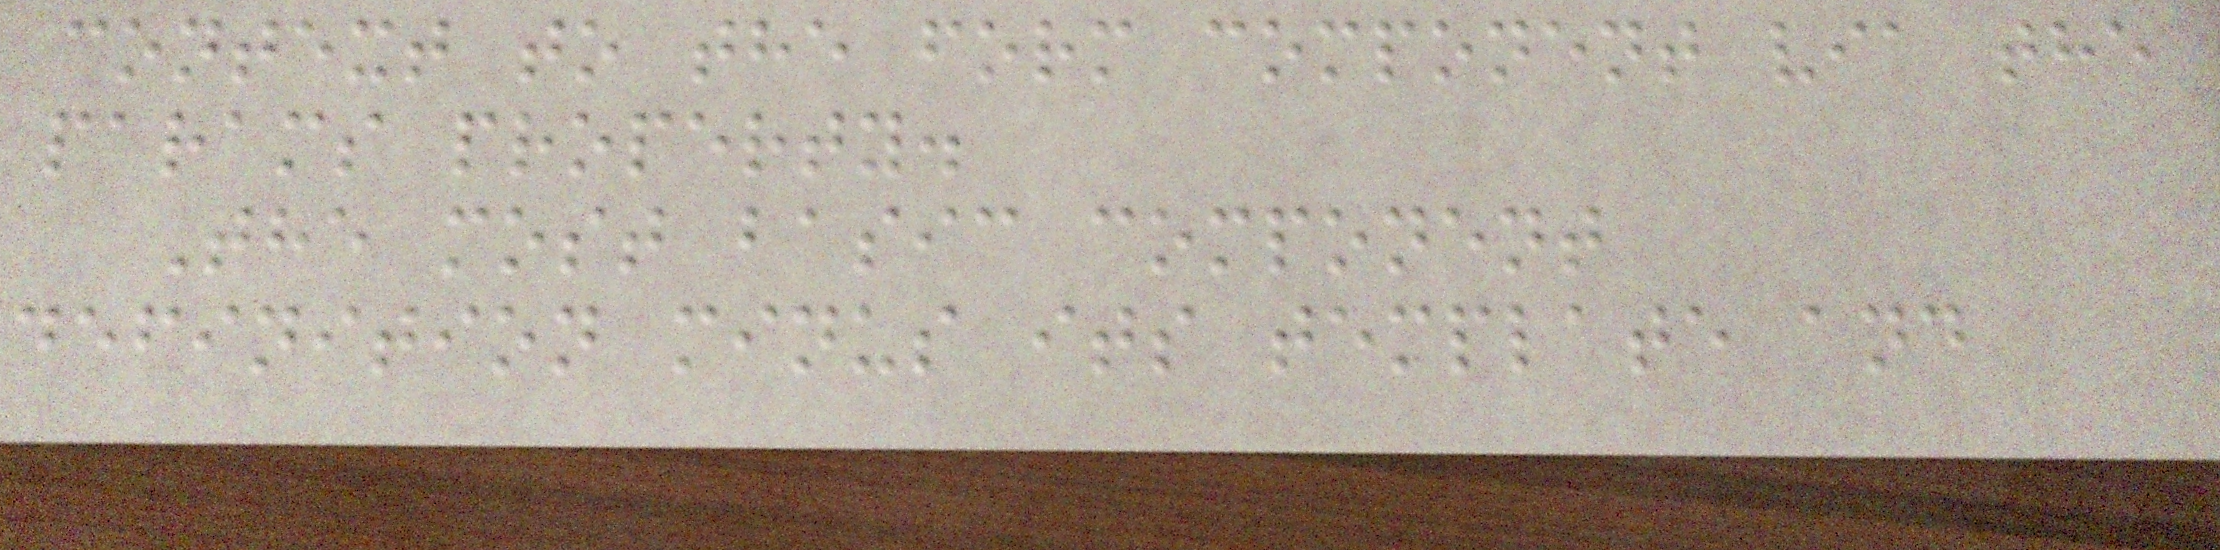context to the form component via the
params property.
The most basic component
definition minus its template and
